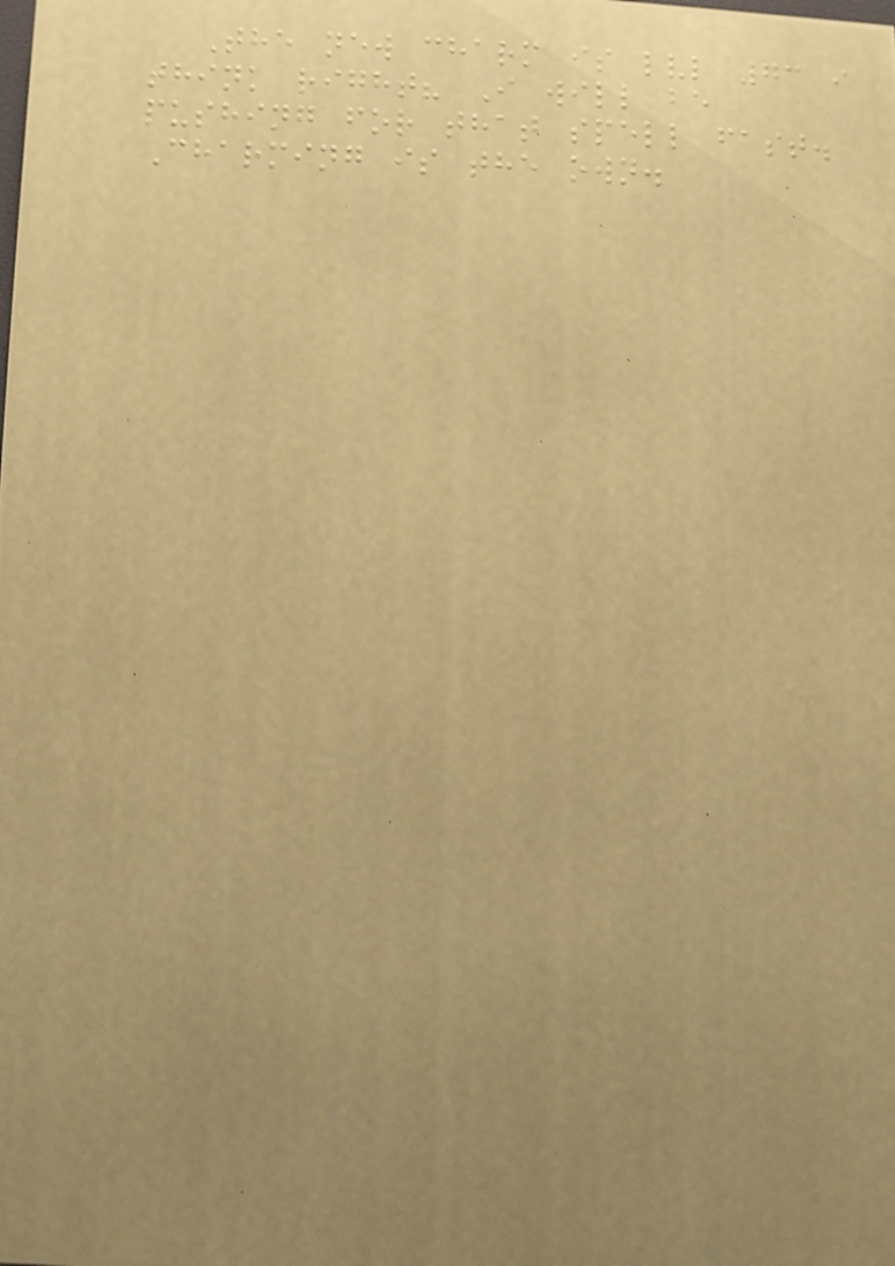The new charm is lvl 73 i
think right? I will be
pushing for that spell fast.
Charming is the own.
